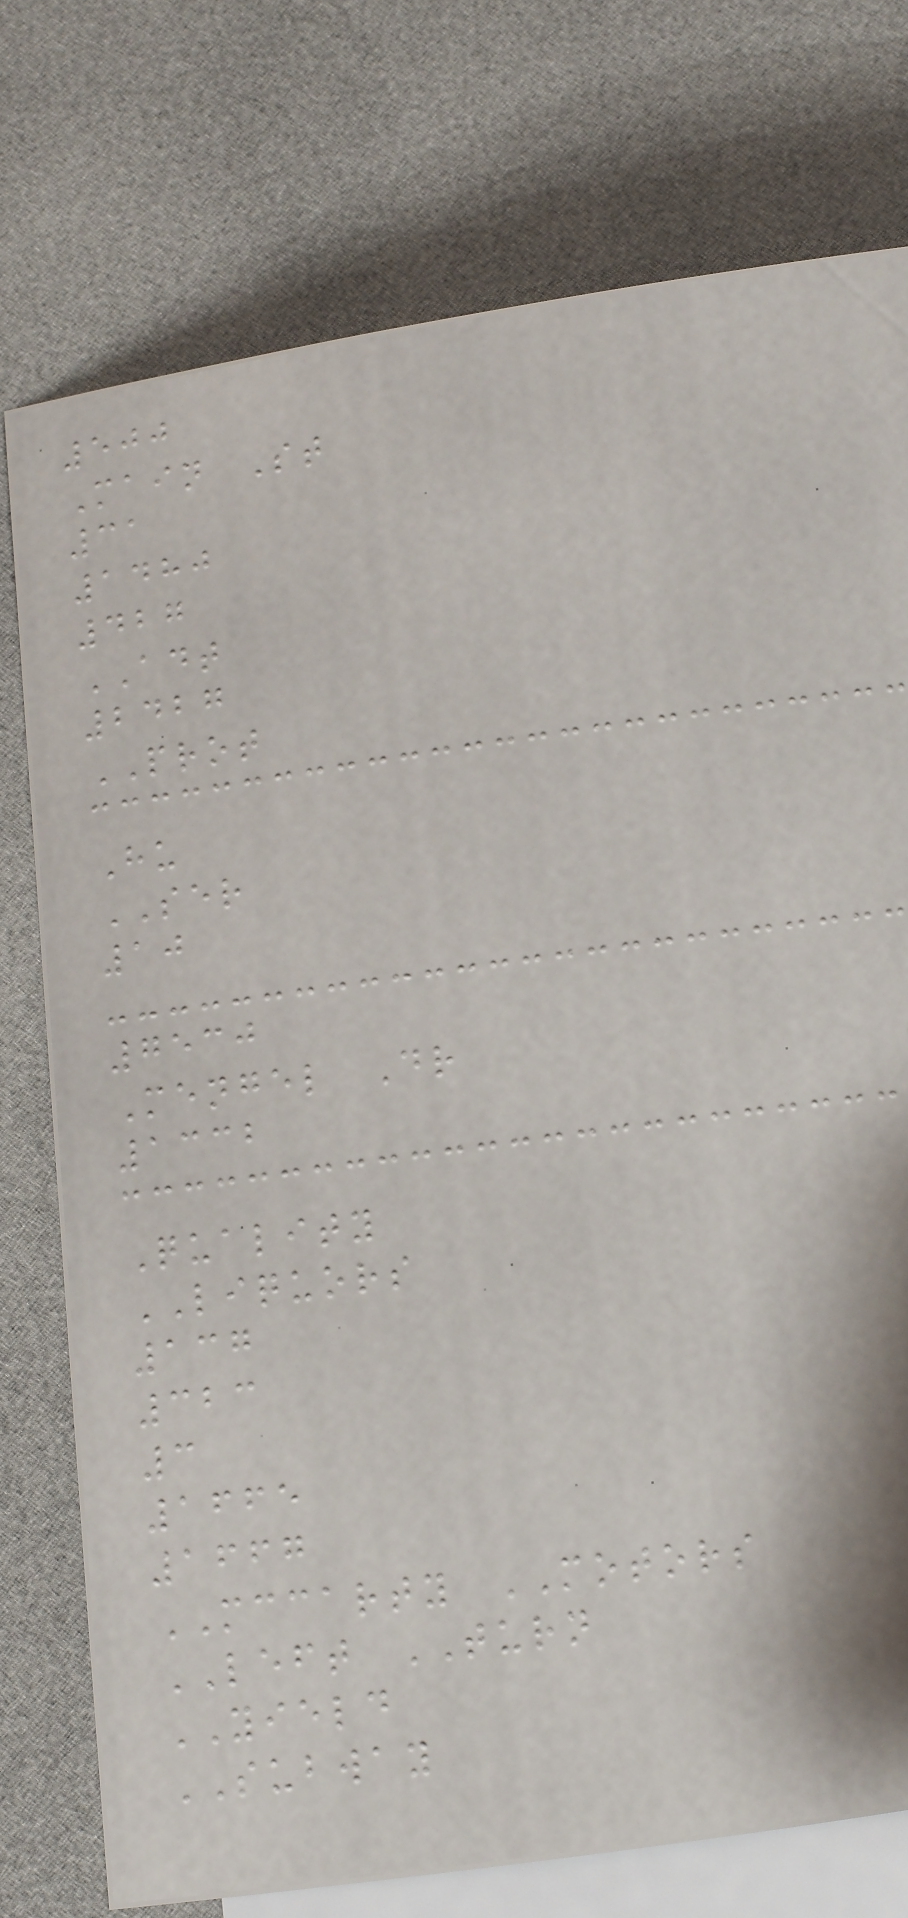500
Main St
31
1480
427
ADT
2427
PROT
Hu
SER
10
7530
Mengel Dr
1332
Quality
LIQUORS
137
323
3
1665
1667
MCCARTY MOTORS
LEFT TURN
YIELD
SUBWAY
